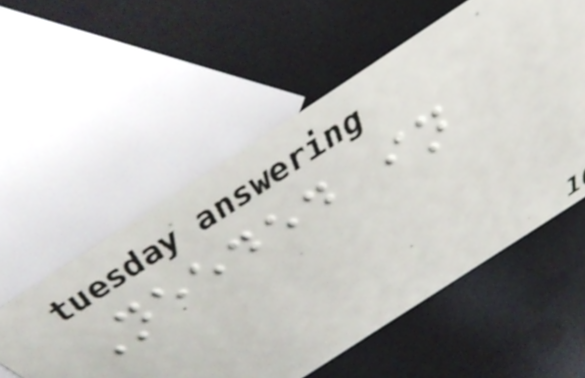Needed in
